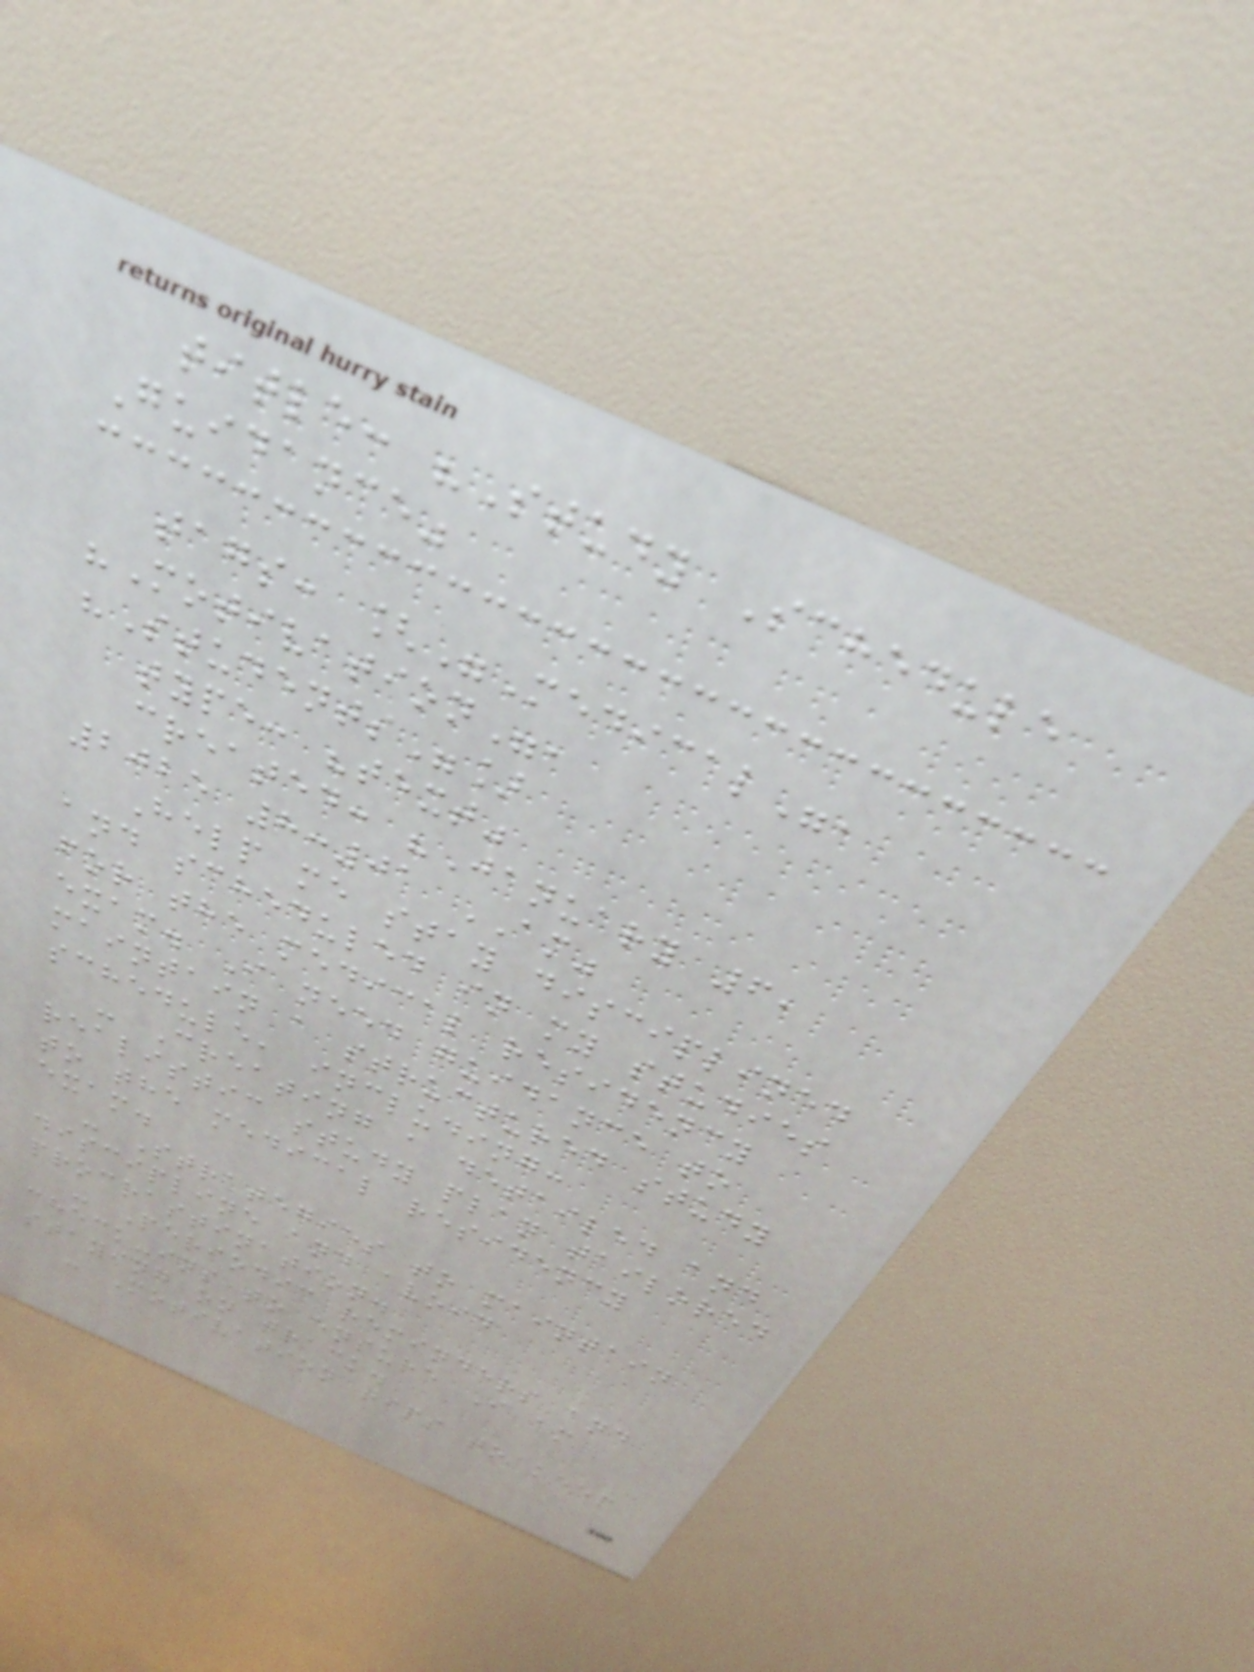title: "Study Schedule
Guidance"
tags: ["Medical",
"Motivation",
"Students"]
type: "text"
created: "January 6,
2025 8:01 AM"
Help me stay disciplined
and scheduled in my studies
for the medical residency
exam. I need guidance to
maintain a structured study
schedule, including:
- Creating a detailed and
realistic study plan tailored
to the medical residency
exam.
- Strategies to maintain
discipline and avoid
procrastination.
- Periodic reminders and
check-ins to ensure I am
staying on track.
- Motivation tips to keep
